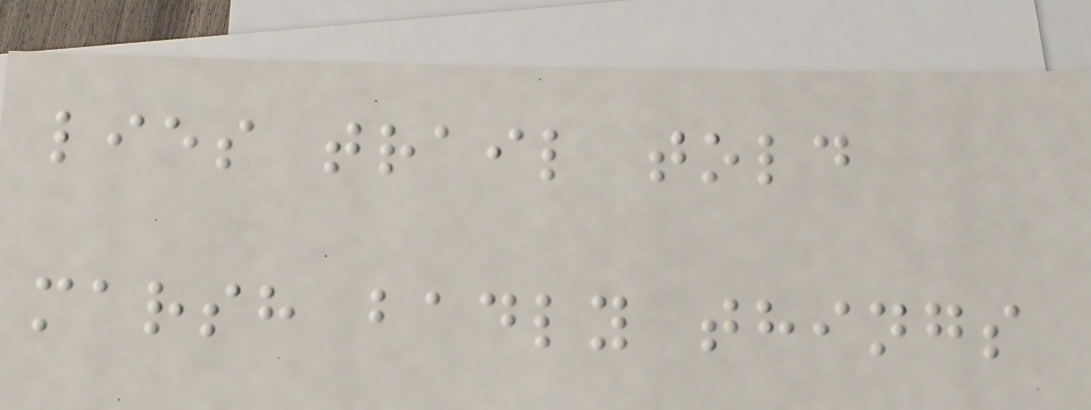lies trail told
marsh badly things
